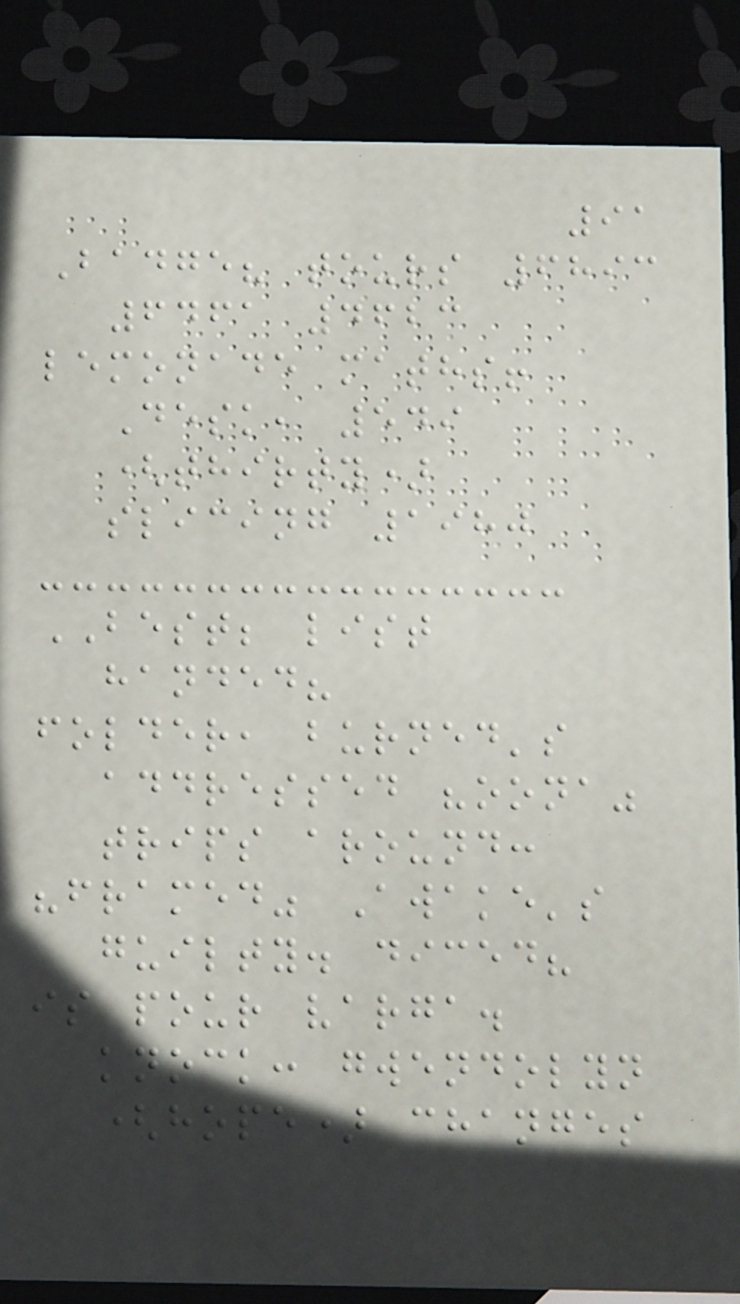91
Badge? tours 6893
6461 4623
lemonade maths!
Desk, 549
(thirty)
slicing 1980
BEST; list
handed?
folder, burned's
addressed "oona"
trips around:
"framed" Awake's
guilty. diced?
is pour varga.
knock: gwendolyn
(hope) changes
